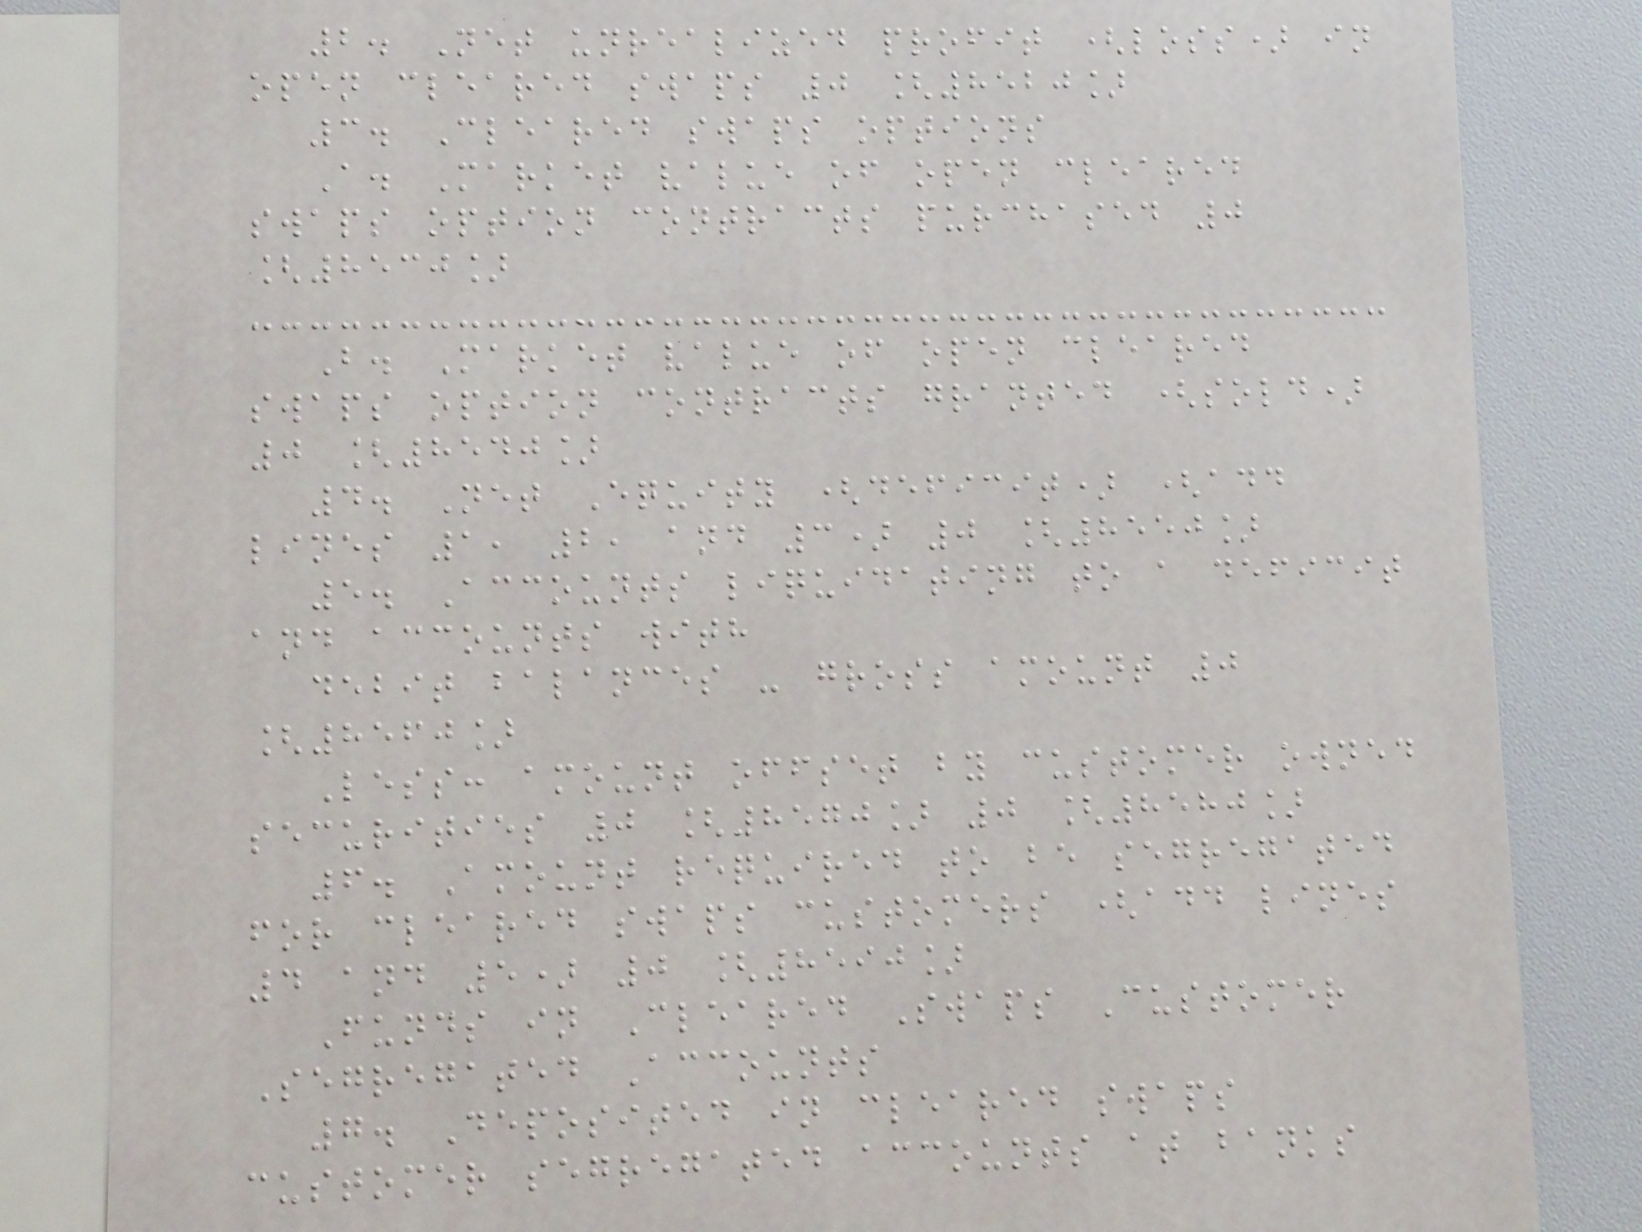2. Net unrealized profit (loss) in
open cleared swaps 0 [8520]
3. Cleared swaps options
A. Market value of open cleared
swaps option contracts purchased 0
[8530]
B. Market value of open cleared
swaps option contracts granted (sold)
0 [8540]
4. Net Equity (deficit) (add
lines 1, 2, and 3) 0 [8550]
5. Accounts liquidating to a deficit
and accounts with
debit balances - gross amount 0
[8560]
Less: amount offset by customer owned
securities 0 [8570] 0 [8580]
6. Amount required to be segregated
for cleared swaps customers (add lines
4 and 5) 0 [8590]
Funds in Cleared Swaps Customer
Segregated Accounts
7. Deposited in cleared swaps
customer segregated accounts at banks
